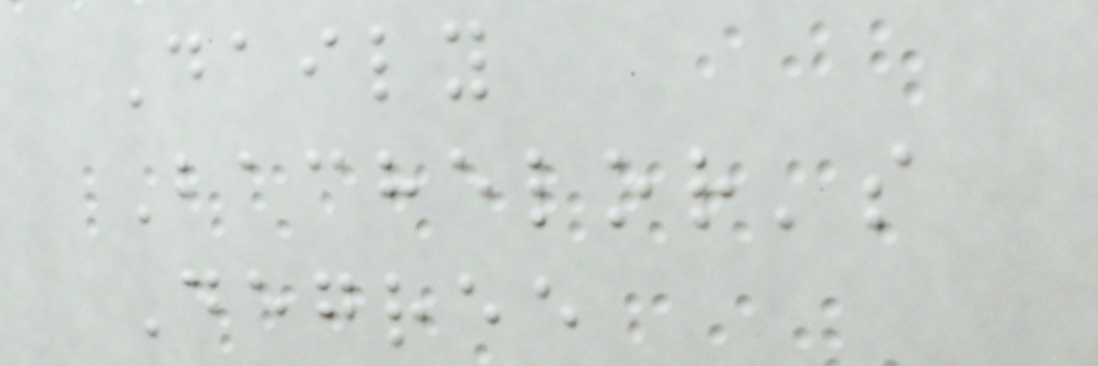Daily
Bachelor's
Degree
